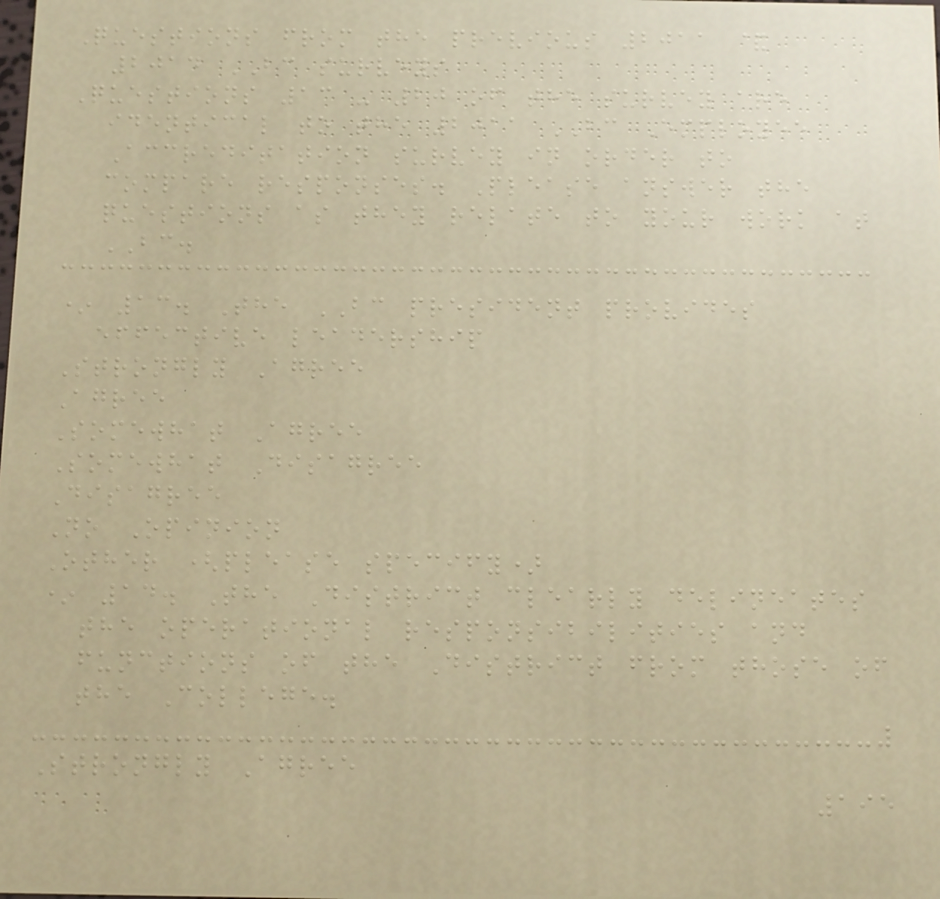Questions from the previous 2011 &
2014 BC surveys
Questions 13 - 20 of the survey are
identical to the 2011 BC Employee
Accreditation survey in order to
compare responses. Please answer the
questions as they relate to your work at
BC.
* 13. The BC president provides
effective leadership
Strongly Agree
Agree
Somewhat Agree
Somewhat Disagree
Disagree
No Opinion
Other (please specify)
* 14. The District clearly delineates
the operational responsibilities and
functions of the District from those of
the College.
Strongly Agree
195
